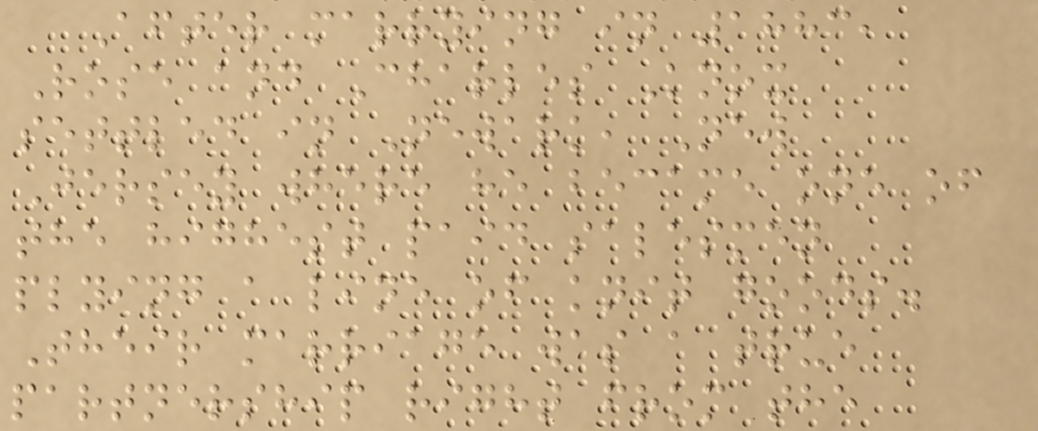After marrying in 1883,
Rose and Charles Knox
settled in Newark, New
Jersey where he became one of
the highest paid salesmen
plying a line of knit goods.
Their marriage was a true
partnership right from the
